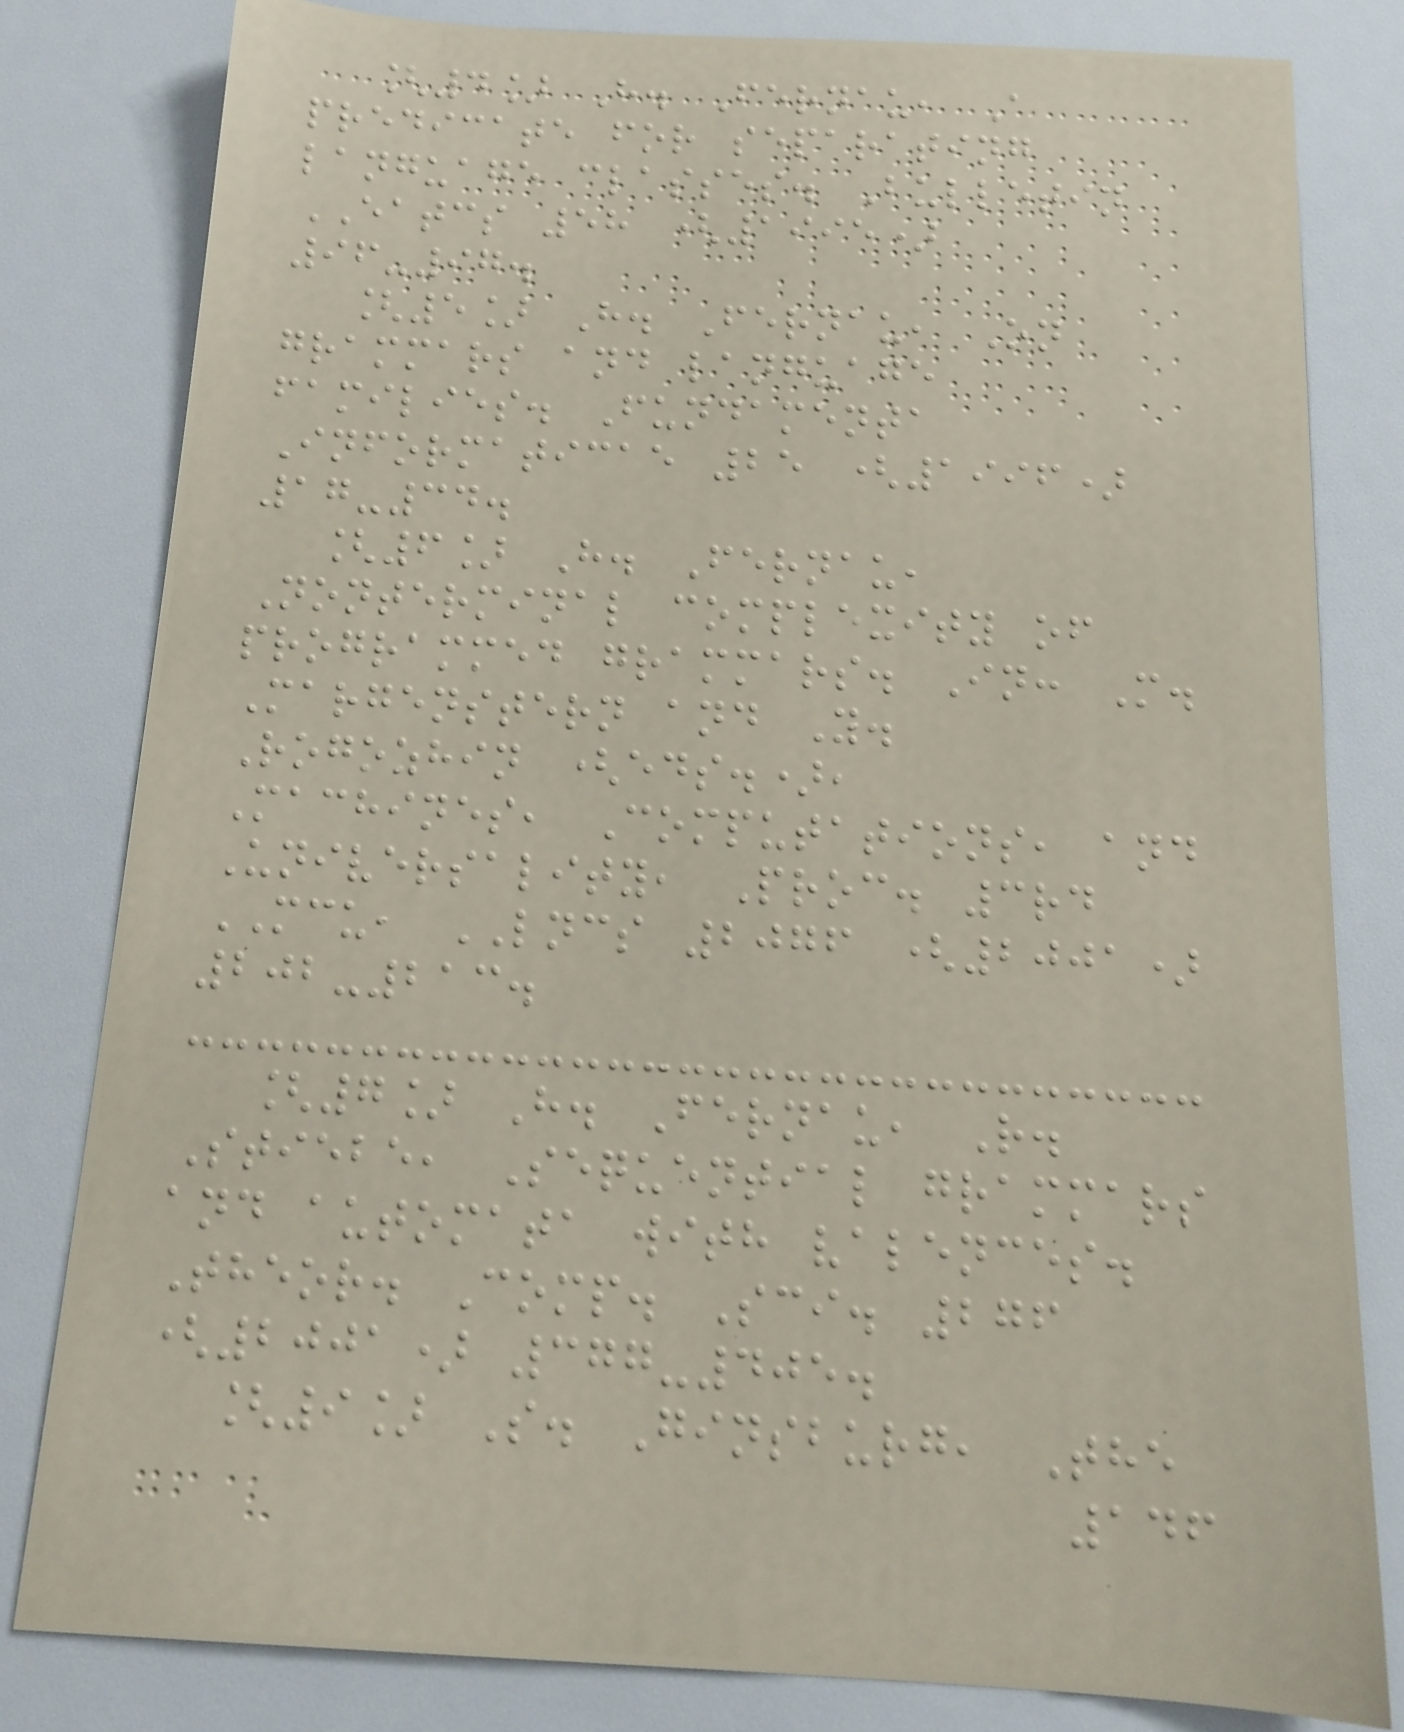[4] H. Fernau, A
predicate for separating
language classes. Bulletin
EATCS 58 (1995)
96-97.
[5] H. Fernau, On
grammars and language
families. Fundamenta
Informaticae 25 (1996)
17-34.
[6] H. Fernau,
Nonterminal complexity of
programmed grammars. In: M.
Margenstern and Y.
Rogozhin (eds.),
Machines, Computations, and
Universality, Proc. 3rd
MCU, LNCS 2076 (2001)
202-213.
[7] H. Fernau, R.
Stiebe, Sequential grammars
and automata with valences.
Theor. Comp. Sci. 276
(2001) 377-405.
[9] S. Ginsburg, The
146
